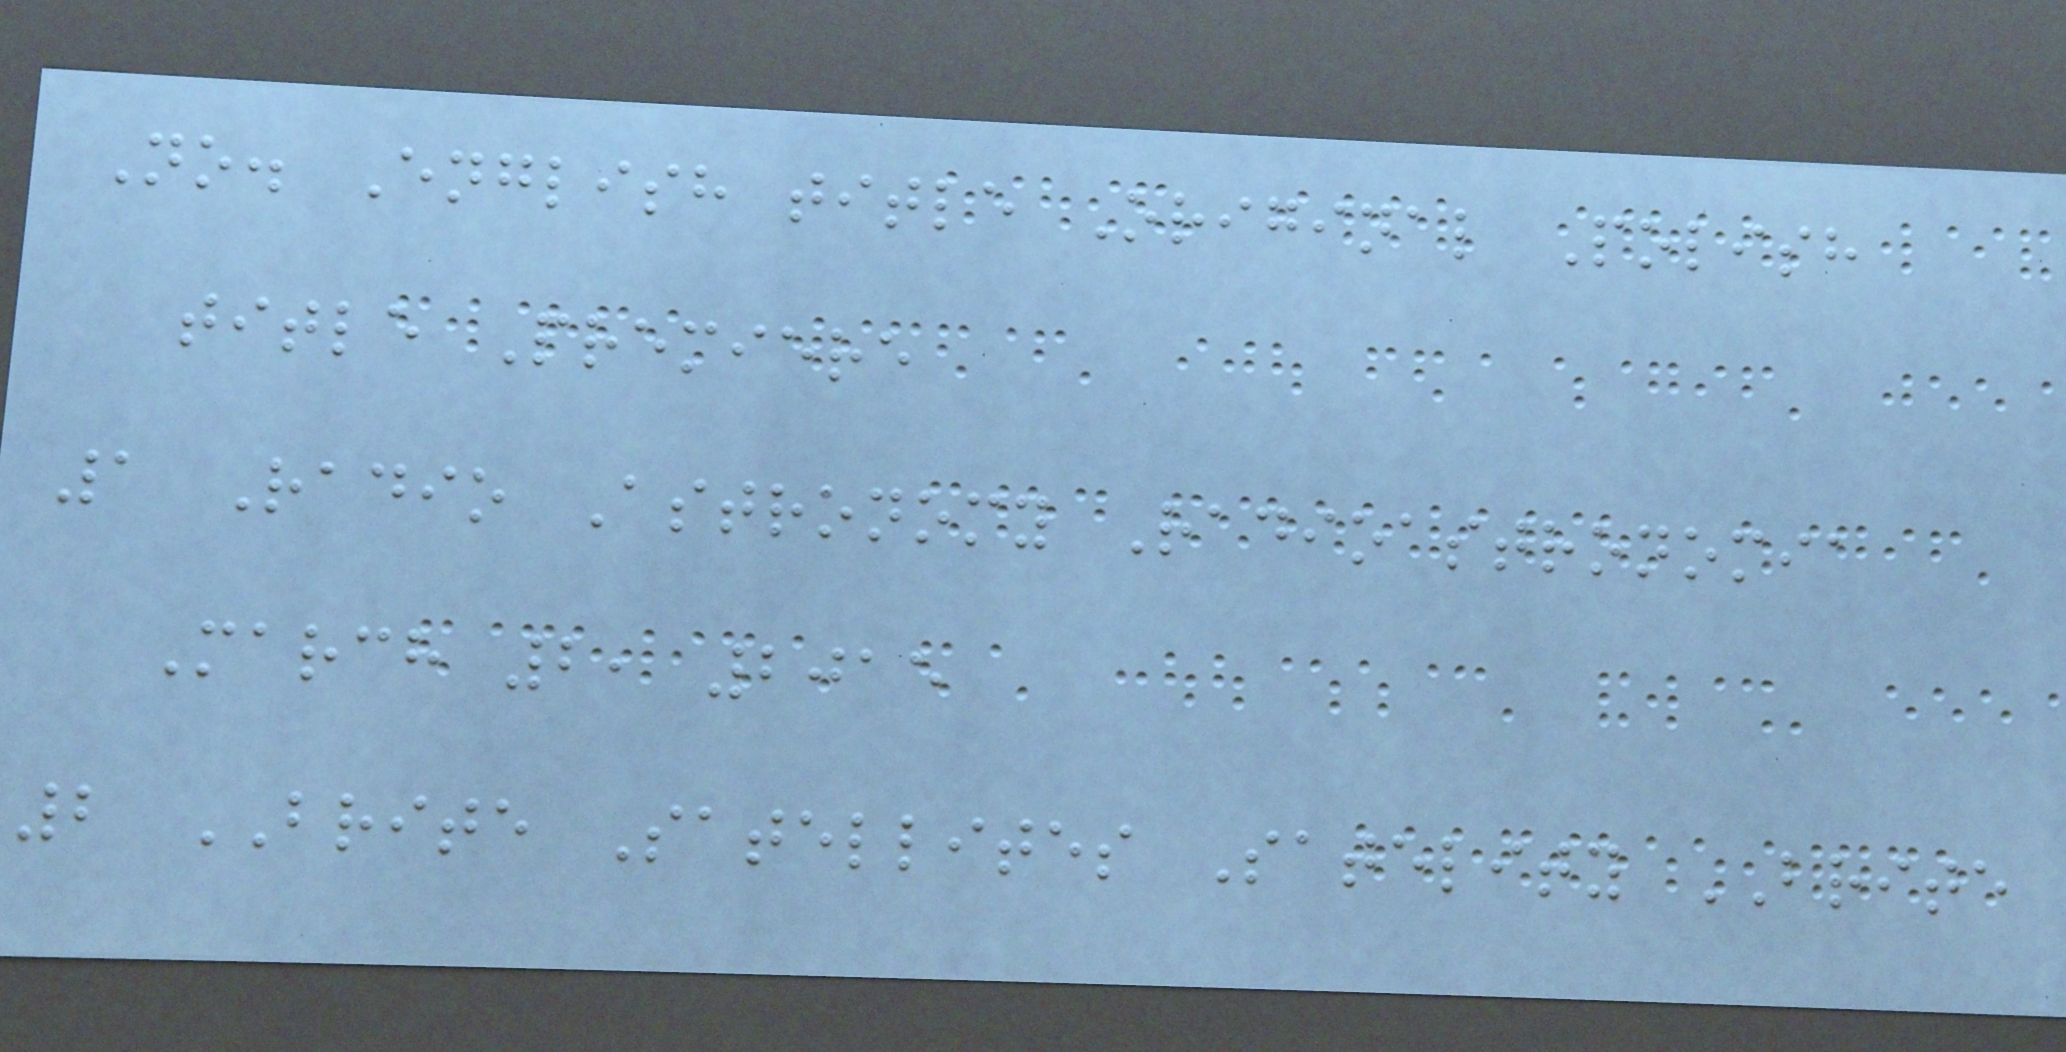No. English title Original Polish
title Premiere
1 Radio Astronomy Radioastronomia
March 2, 2015
2 BRITE Satellites Satelity BRITE
